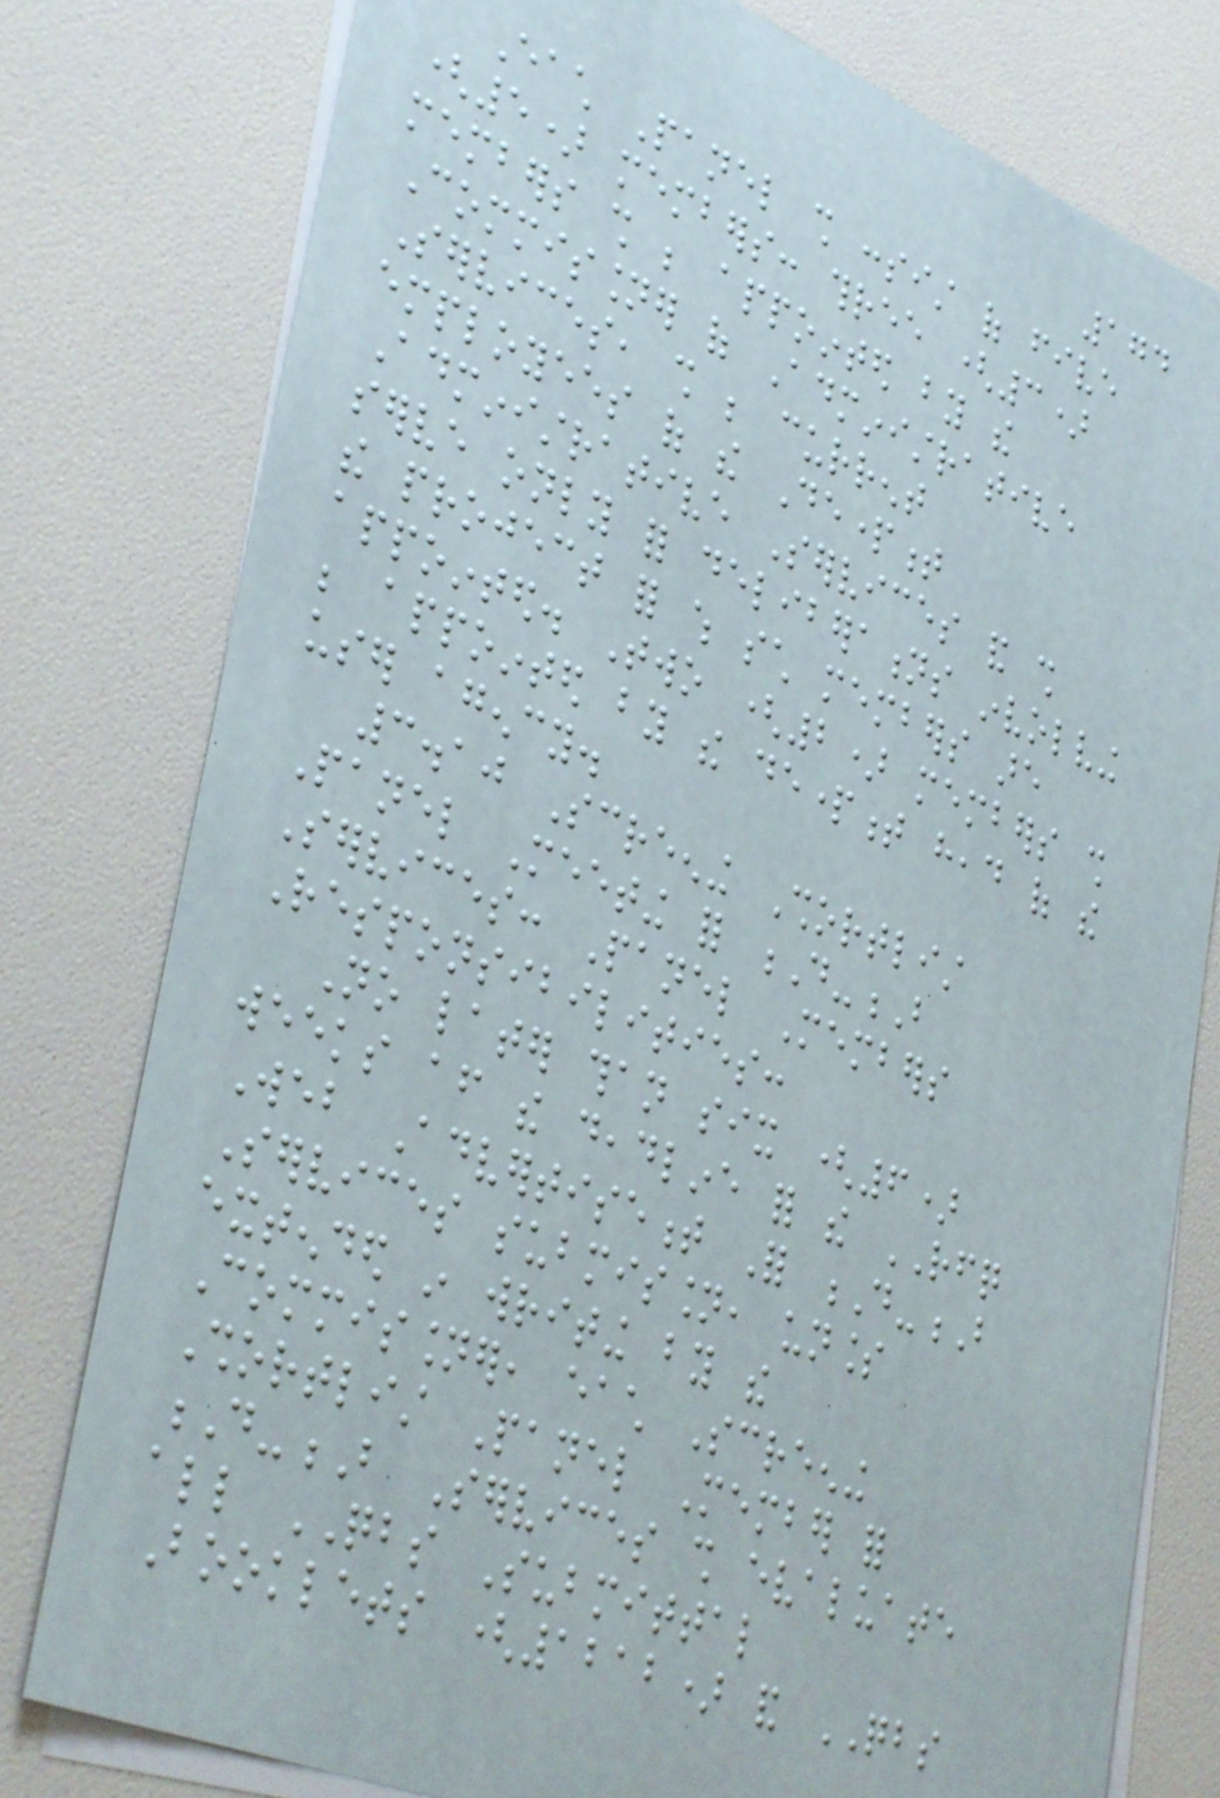174
Each Panel shall consist of five
(5) members: three (3)
members shall be appointed by the
Commissioner of Administrative
Services, shall be current
employees of the Department
Administrative Services and shall
serve only for deliberations involving
the project for which such members are
appointed. Two (2) members shall
be appointed by the department head of the
user agency.
3.10 Screening Shortlist
Panel Meeting for D-B
Services: Panel Members
Responsibilities:
No later than six (6)
weeks after the deadline for the RFQ
Web Advertisement For D-B
Services submission, unless
extended in writing by the
Commissioner, each Screening
Shortlist Panel Member for
D-B Services shall evaluate
all QBS Submittal
Booklets (1212) and QBS
